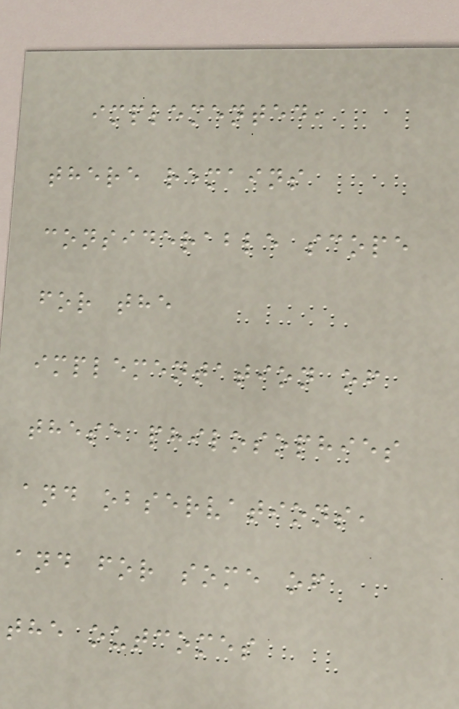implemented,
there remains
considerable scope
for the
implementation of
these philosophies
and observations,
and for some of
the outcomes
